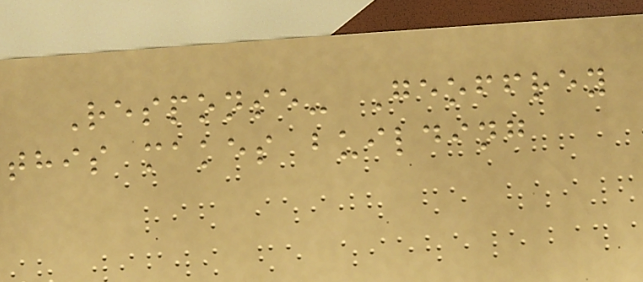Response- Geoffrey
this makes building
